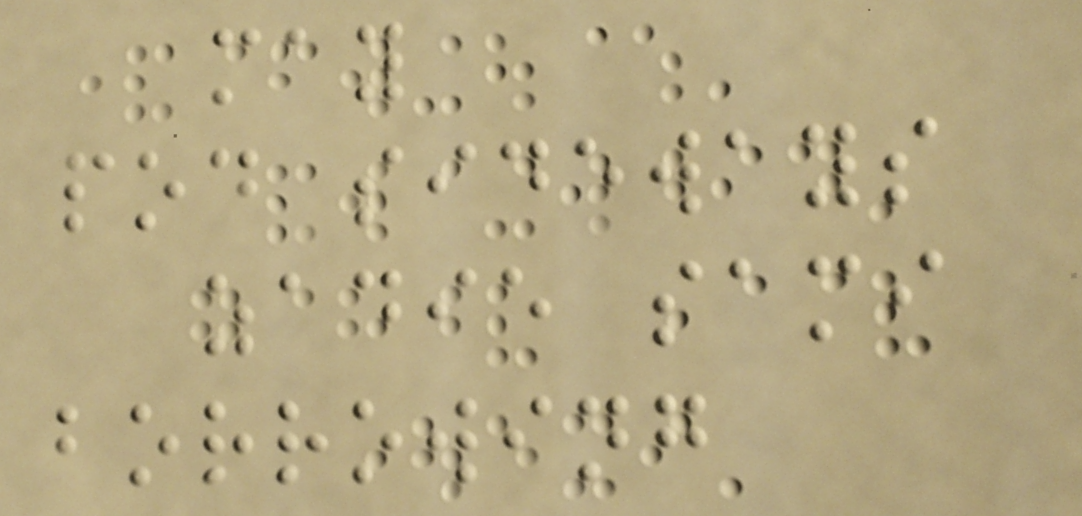may
pod sideways
zadie sami
borrowing
